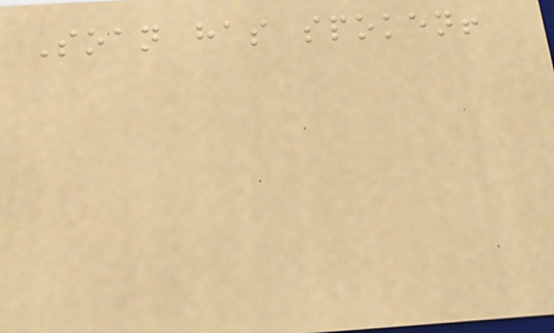Soan has spoken!
